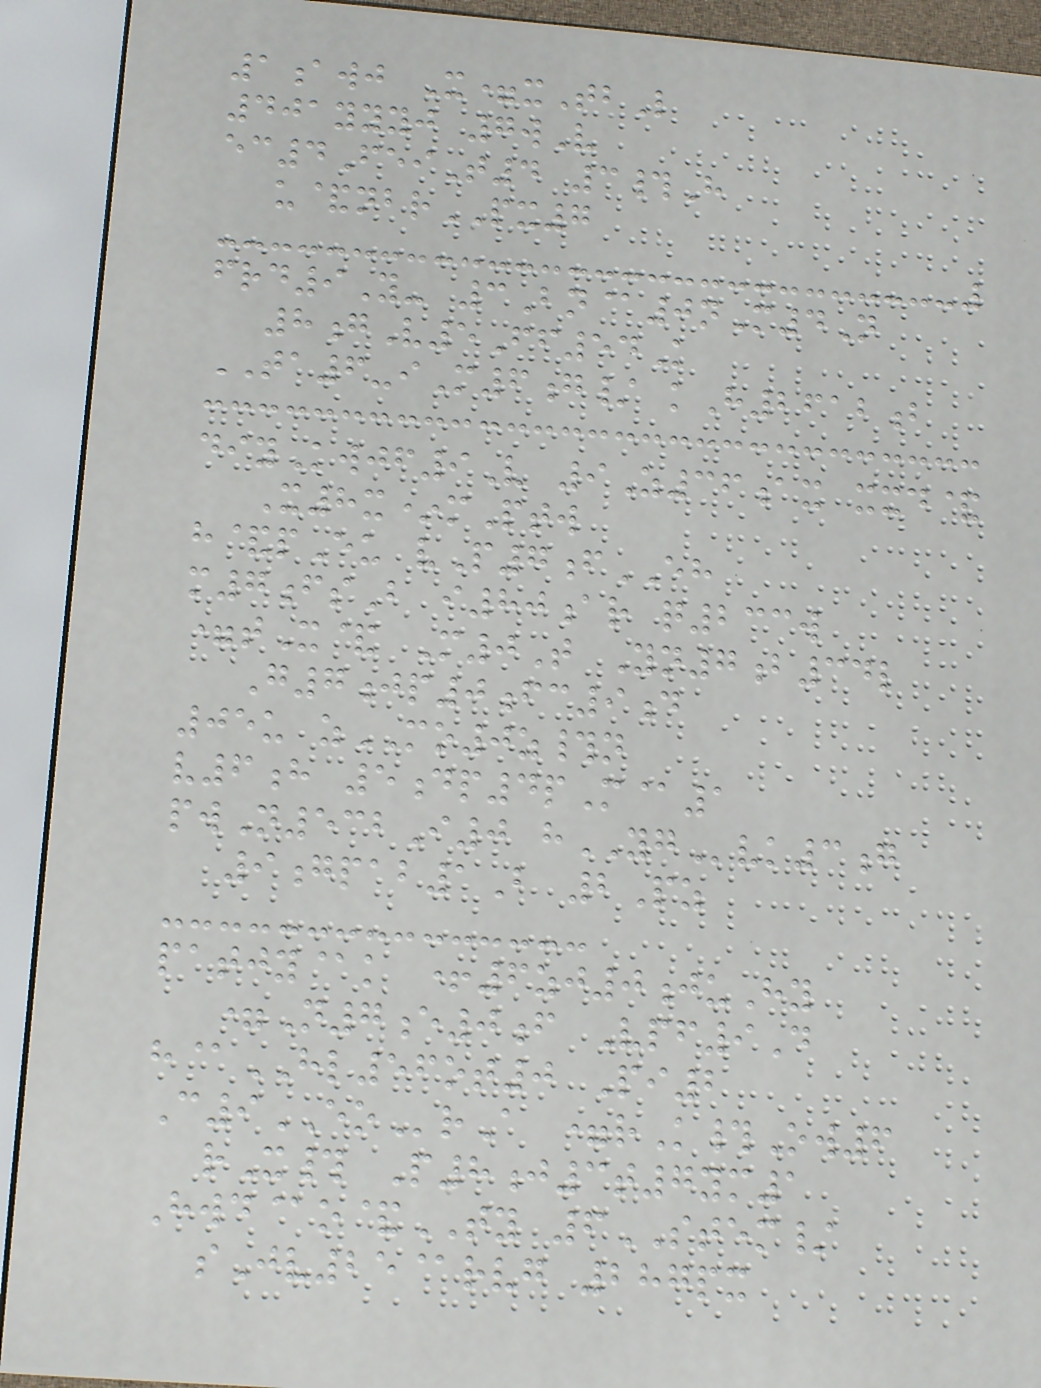1awj X=xTbL
401yyyj 7wV
ec4FeiT4 3#H
u&nbrPX7
frd9Y- 3Bn@0nM4N
8gV5Ff54K
TA6-iM6g/ kH2612b
diyKwjf9V 9Z36ax xxd&
X8x*mPtw
h&pEu vP7fEH
m7fsB i80ar q233w
=tX& M0T Yn7b34l
G7jp0fc9d
05u zMO0z#n
v6h 5dp4pM@1
pwN532I0 hYGvk3g
9gpab1B 2Pz
patjy@k +6zj0juHy
=N7e0f Vpf9D
h@HL56ot0 Pi2
C9EOrA =rK#Ow6
rX# P8j3t7ym1
Hwd@o&TY 6STEM/
sJv25@rvg 287px
